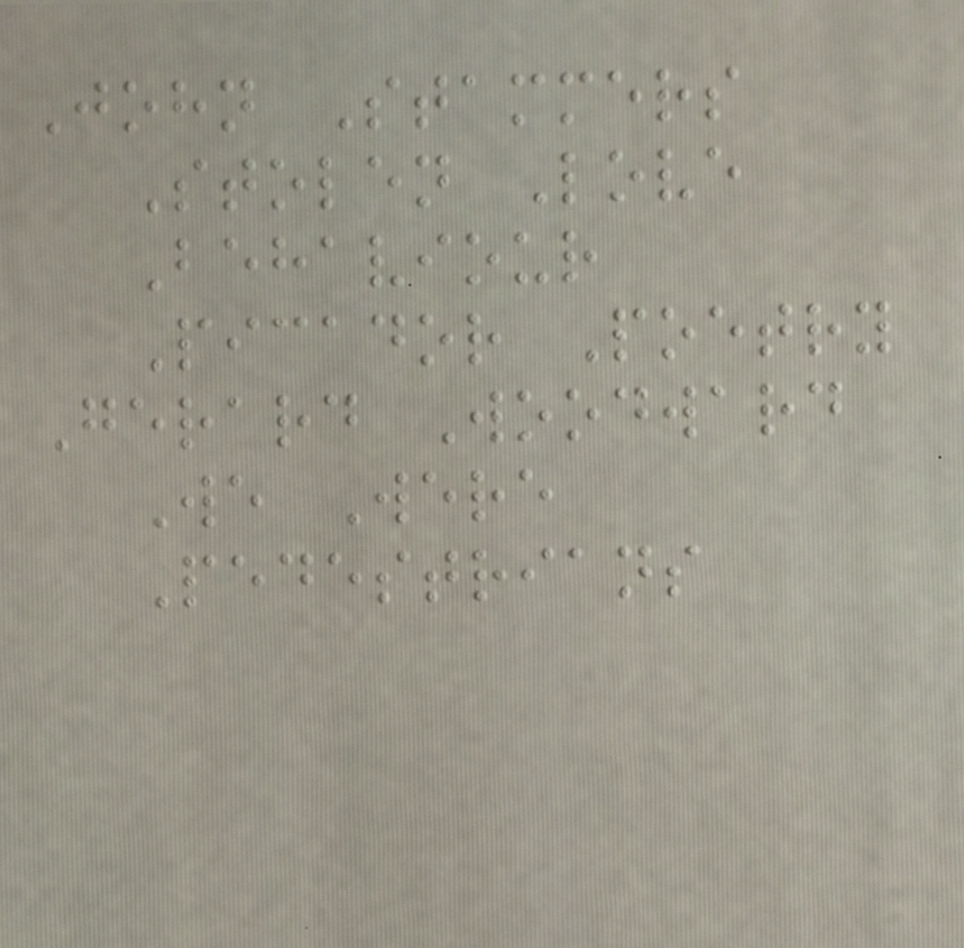John Stammers
Stolen Love
Behaviour
Picador Poetry
Gerard Woodward
We Were
Pedestrians
